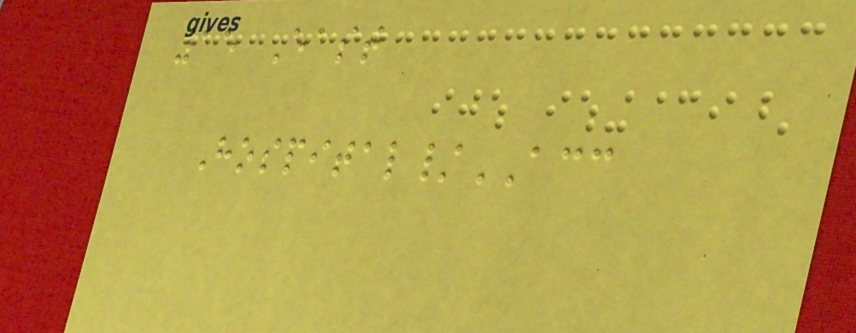15 East
Hospital/ACC
